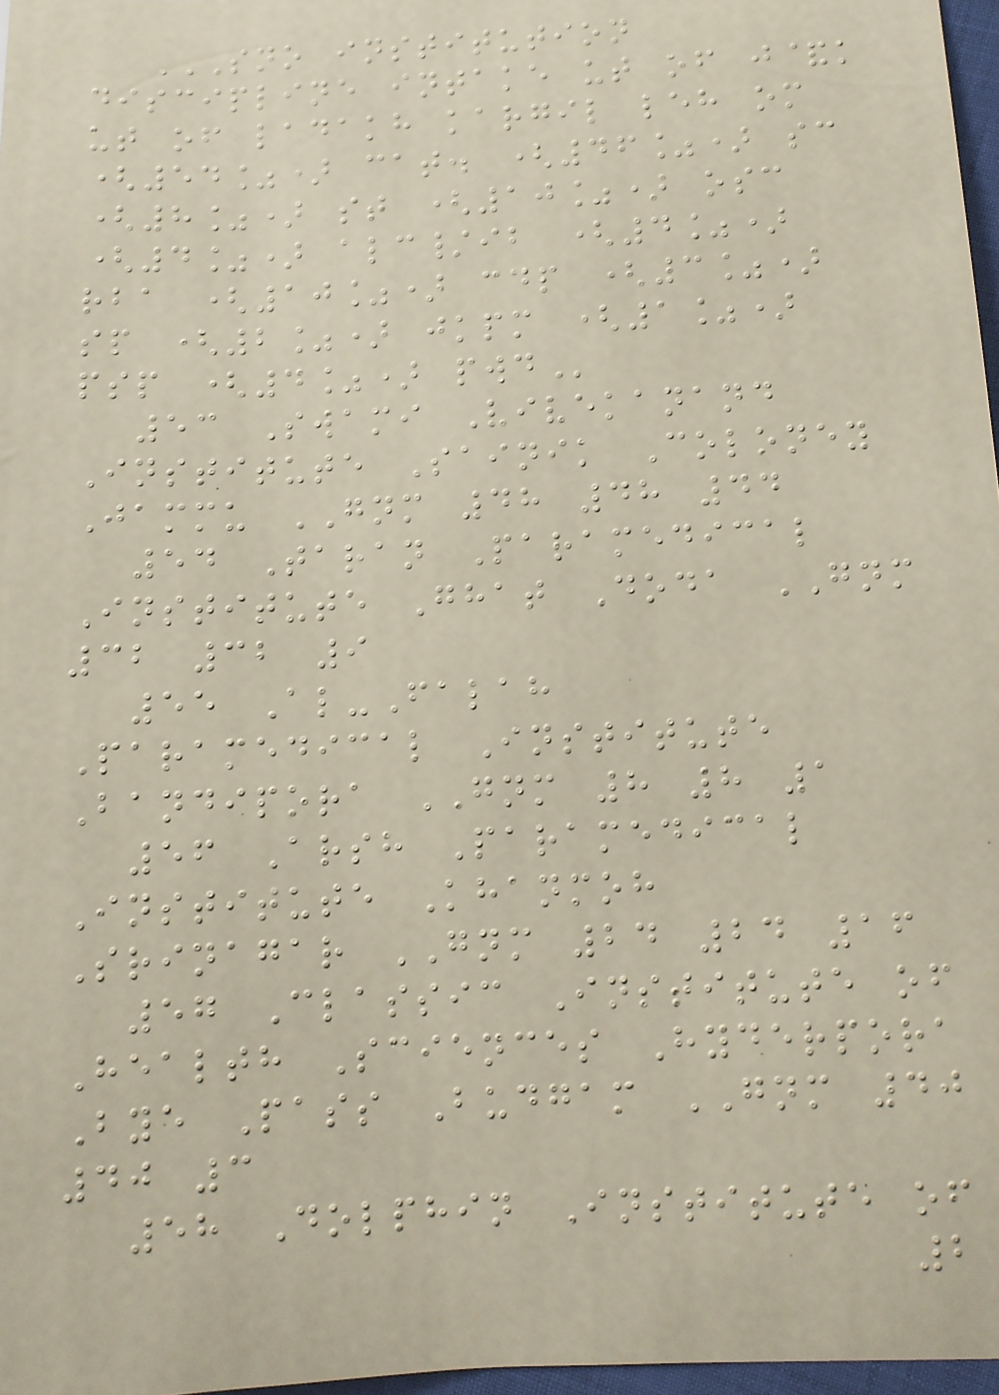SNO INSTITUTION
DISCIPLINE INTAKE UT OF J&K
UT OF LADAKH KARGIL LEH OM
(54%) CAT. (46%) SC
(8%) ST (10%) OSC
(4%) ALC/IB (4%)
RBA (10%) CDP (3%)
SP (2%) JKPM (1%)
PSP (4%) PWD
53 Swami Vivekanand
Institute Sainik Coloney
Jammu GNM 48 48 44
54 Taran Paramedical
Institute Ghat Doda GNM
32 32 9
55 Al-Falah
Paramedical Institute
Bandipora GNM 8 8 1
56 Arsh Paramedical
Institute Khanmoh
Srinagar GNM 24 24 16
57 Classic Institute of
Health Sciences Hyderpora
Bye Pass Budgam GNM 40
40 3
58 Dolphin Institute of
2
